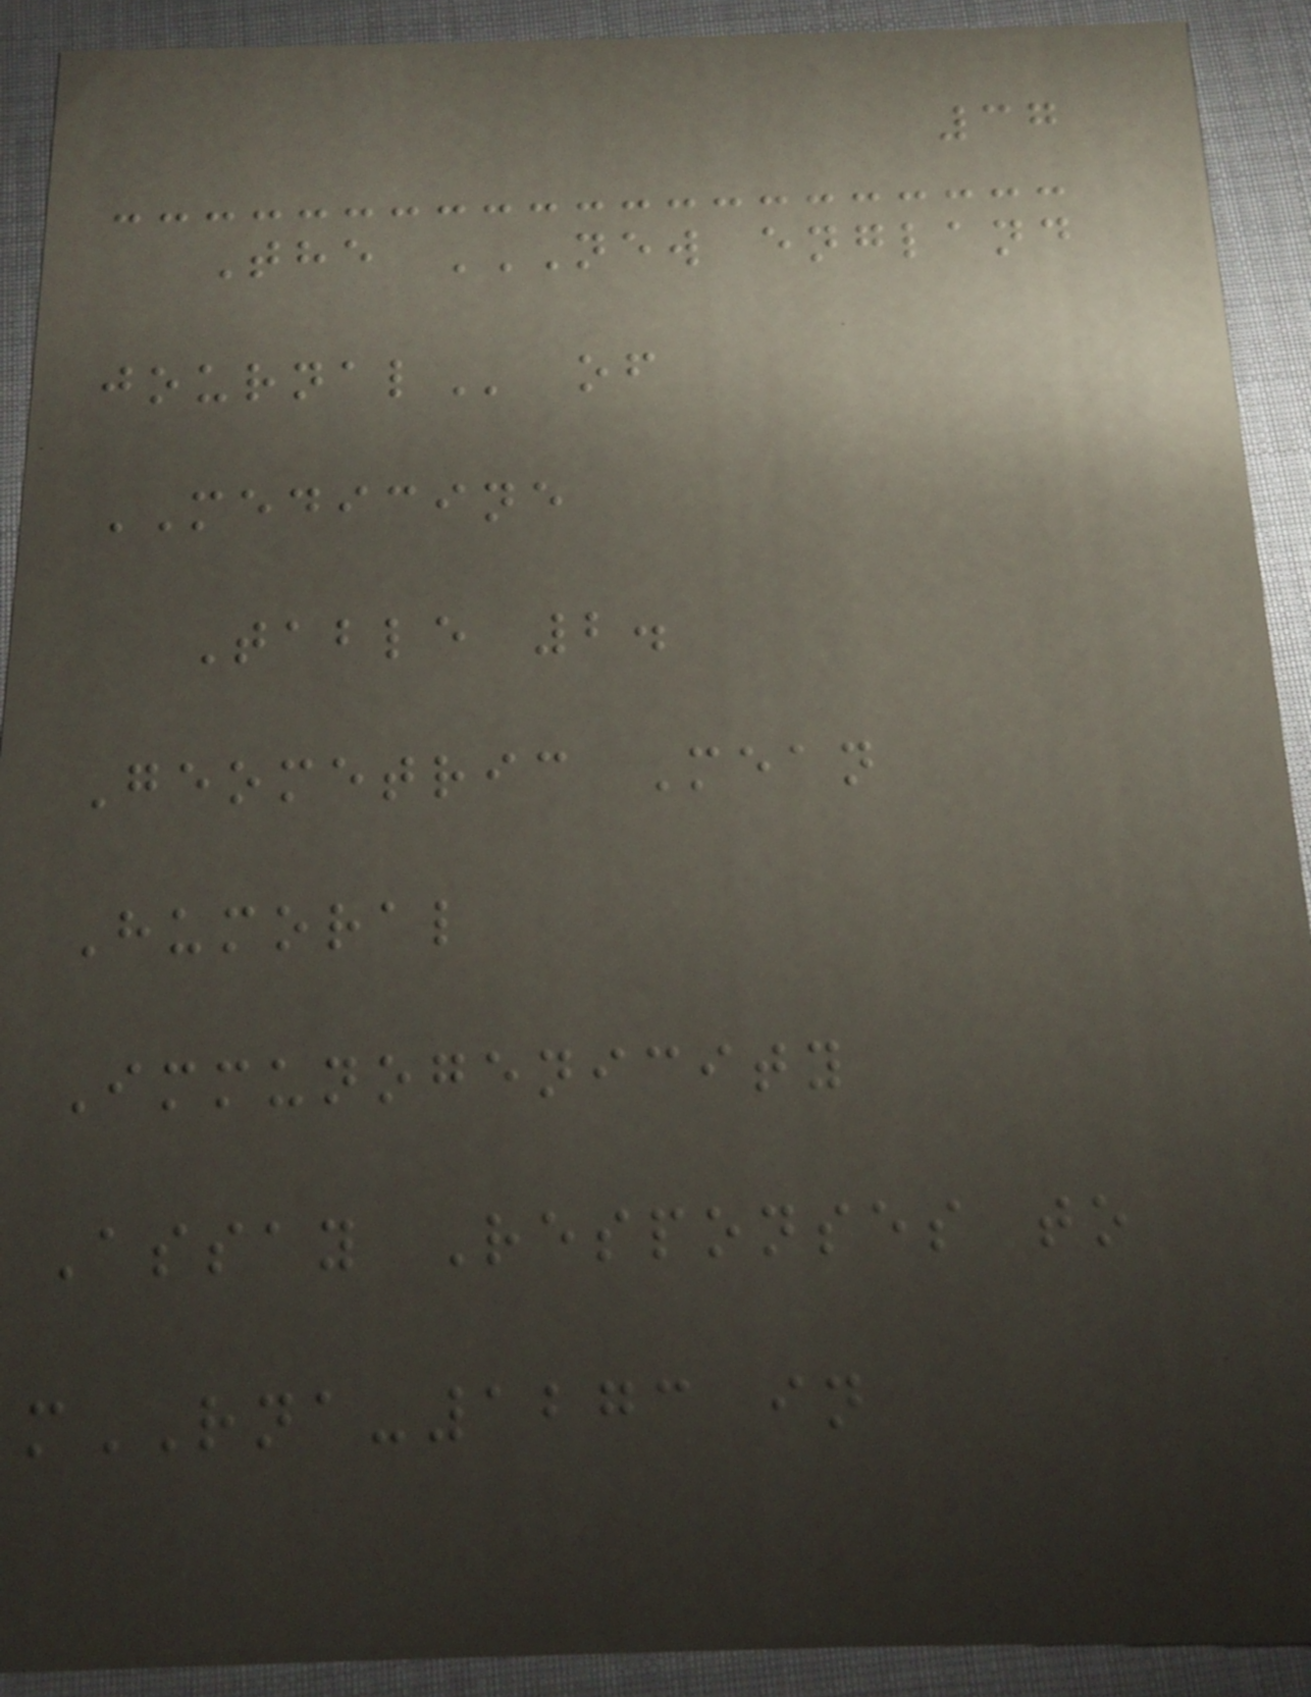37
The NEW ENGLAND
JOURNAL of
MEDICINE
Table 2.
Geometric Mean
Humoral
Immunogenicity
Assay Responses to
mRNA-1273 in
